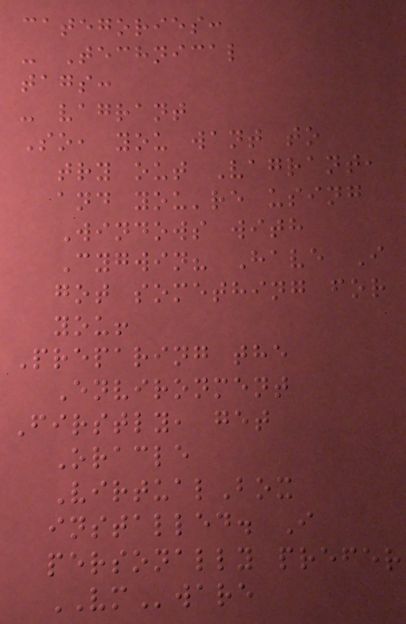categories:
- Technical
tags:
- vagrant
So, you want to
try out Vagrant,
and you're using
Windows with
Cygwin? Have I
got something for
you!
Preparing the
Environment
Firstly, get
Oracle
VirtualBox
installed. I
personally prefer
VMware
